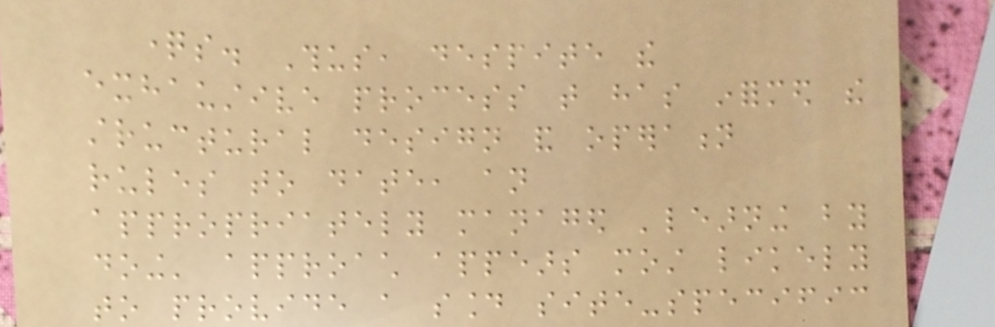questions. Thus, despite the
exhaustive process that has informed the
structural design and operation
rules to date, an
appropriately managed 'learning by
doing' approach appears most likely
to provide a sound site-specific
